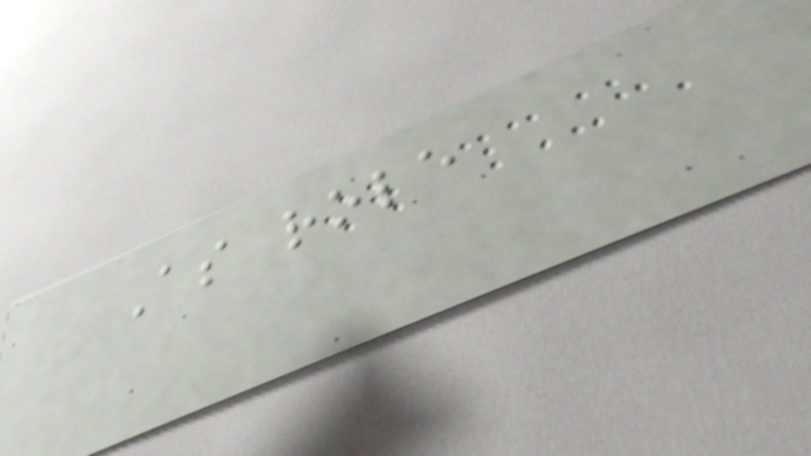As role
